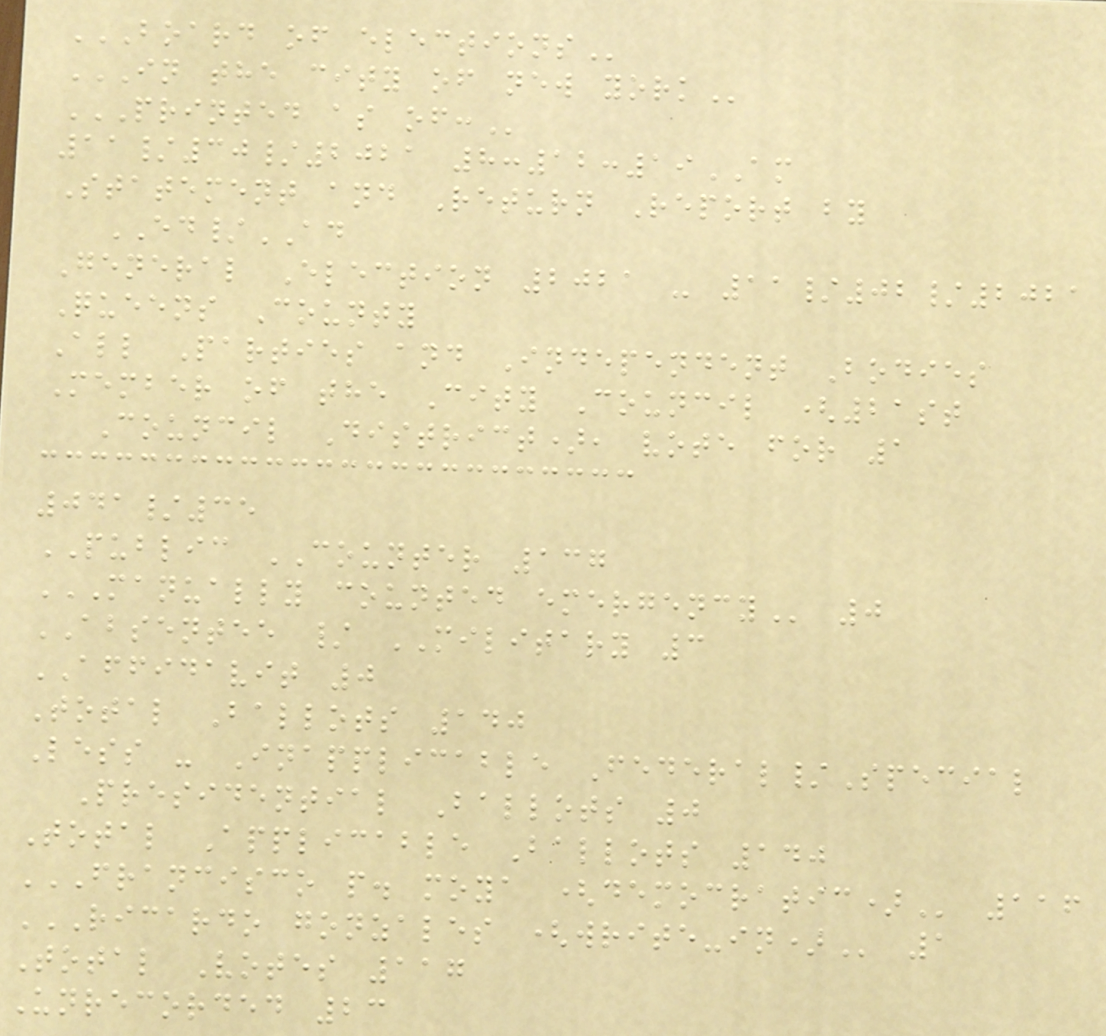BOARD OF ELECTIONS
IN THE CITY OF NEW YORK
PRINTED AS OF:
11/30/2021 8:12:19AM
Statement and Return Report by
ED/AD
General Election 2021 - 11/02/2021
Queens County
All Parties and Independent Bodies
Member of the City Council (21st
Council District), vote for 1
041/35
PUBLIC COUNTER 137
MANUALLY COUNTED EMERGENCY 0
ABSENTEE / MILITARY 3
AFFIDAVIT 0
Total Ballots 140
Less - Inapplicable Federal/Special
Presidential Ballots 0
Total Applicable Ballots 140
FRANCISCO P. MOYA (DEMOCRATIC) 116
RICARDO GONZALES (WRITE-IN) 1
Total Votes 117
Unrecorded 23
